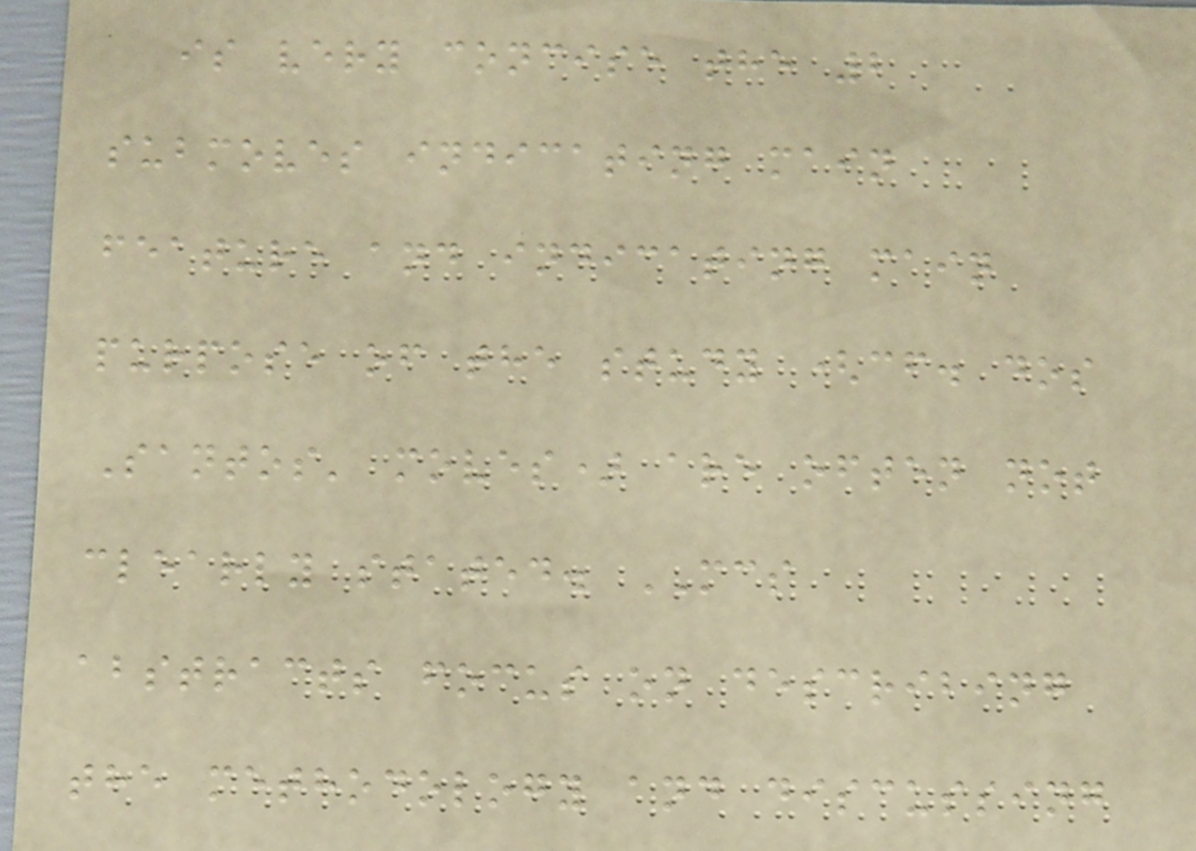is very concise the 2
submoves indicating main
feature and indicating main
purpose of the study (cf. dos
Santos' moves) are often not
clearly stated. MCS
abstracts focus on describing
the methodology and discussing
